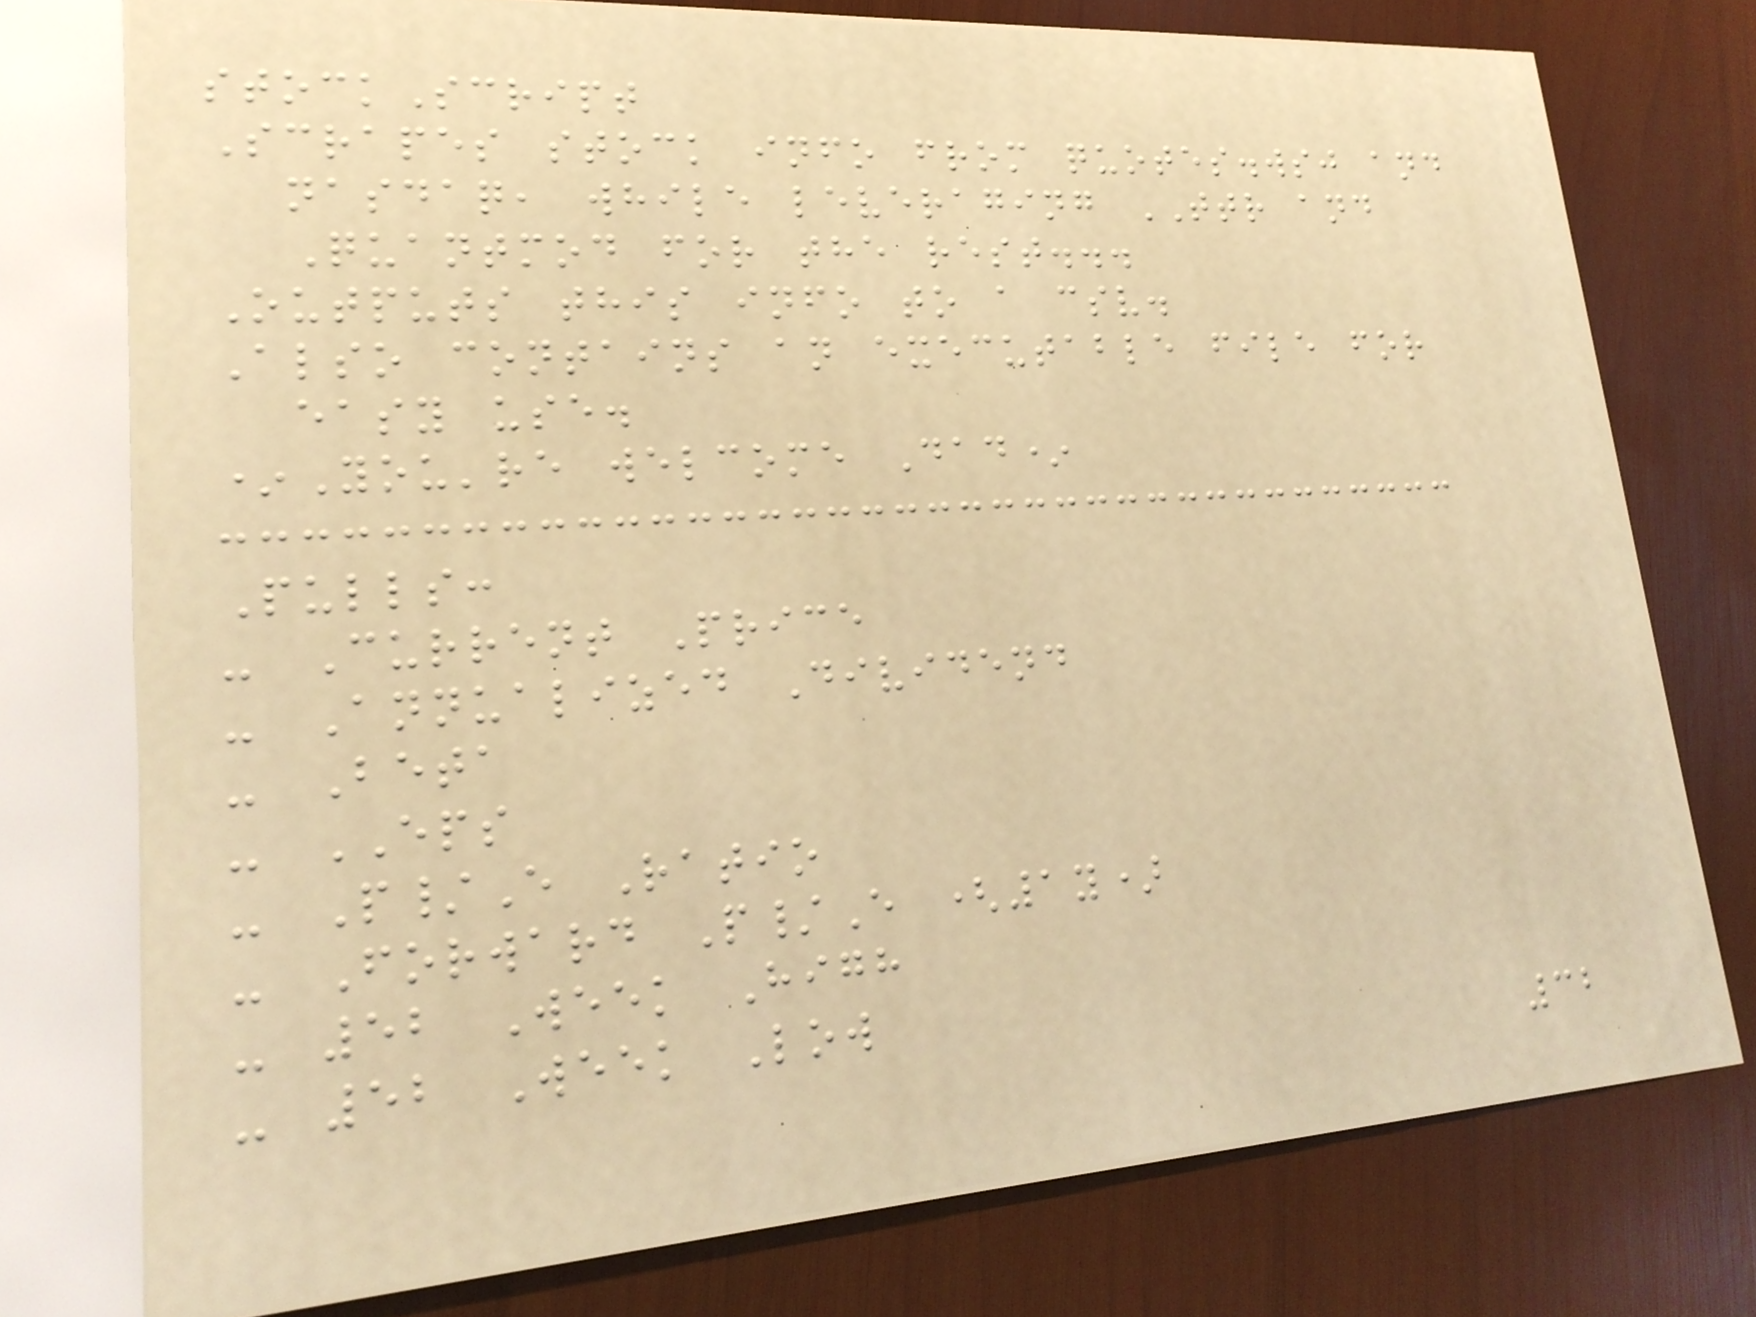stockScript
Scrapes stock info from quotes.wsj and
nasdaq, while leveraging TTR and
Quantmod for the rest...
Outputs this info to a csv.
Also contains an executable file for
easy use.
*You're welcome Dad*
Pulls:
- Current Price
- Annualized Dividend
- Beta
- EPS
- P/E Ratio
- Forward P/E (1y)
- 52 Week High
- 52 Week Low
32
